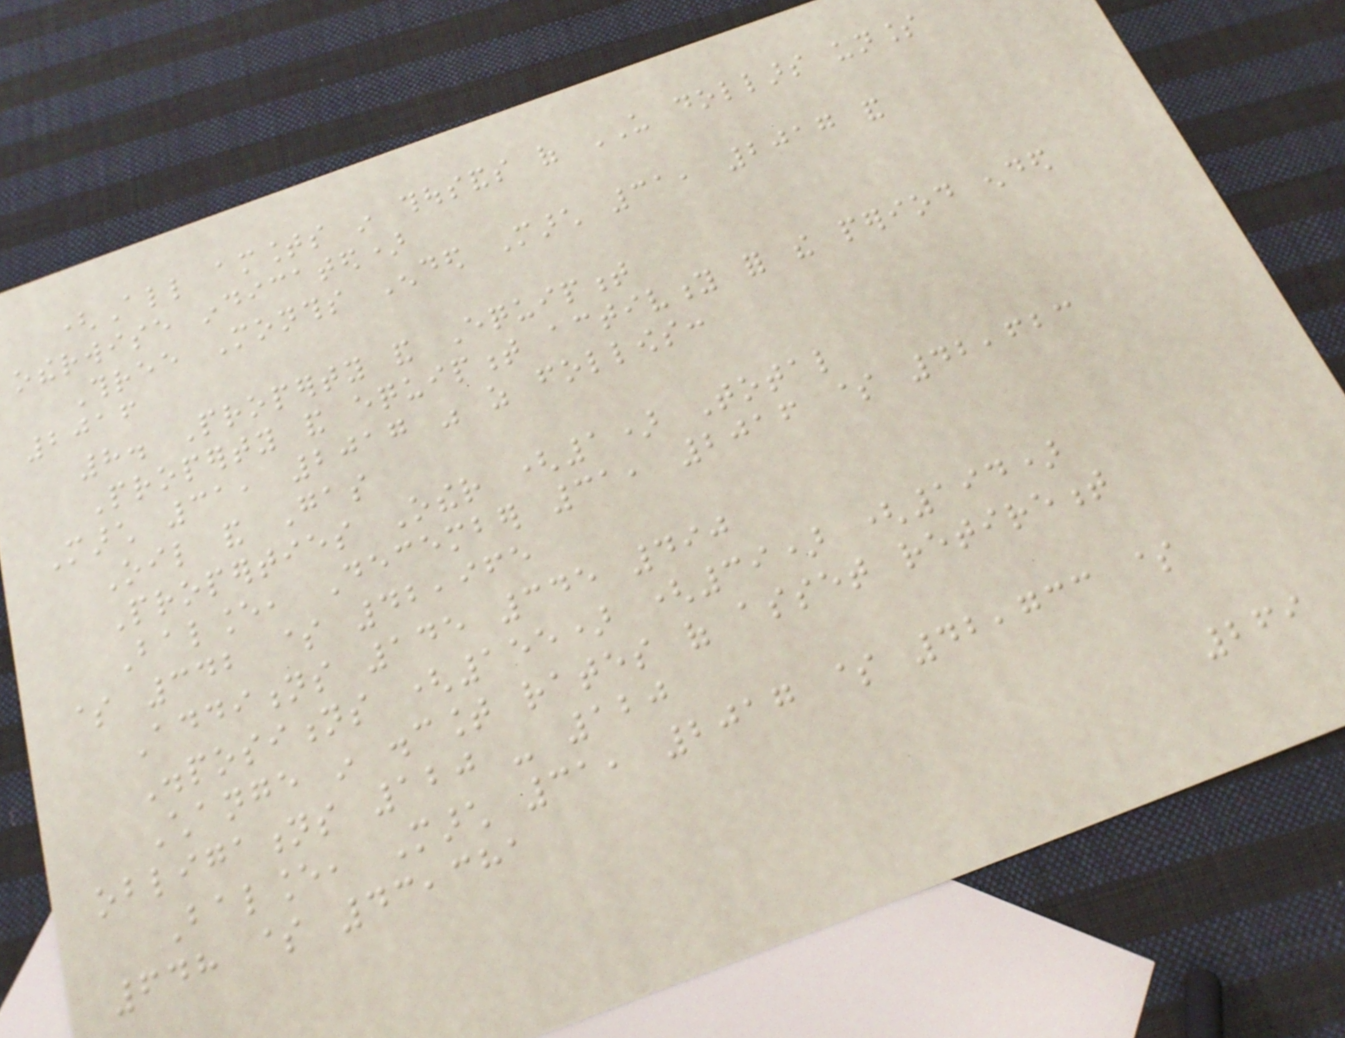(All amounts in thousands of US dollars unless
otherwise indicated)
Three Months Ended March 31, 2017 and
2016
8. Property and Equipment
Property and equipment activity for the period ended
March 31, 2017 was as follows:
Oil and Gas
Properties Other (1) Total
Balance, December 31, 2016 $ 42,623
$ 342 $ 42,965
Additions 145 345 490
Dispositions (155) (39) (194)
Change in discount rates of asset retirement
obligations 120 - 120
Balance, March 31, 2017 $ 42,733 $
648 $ 43,381
269
